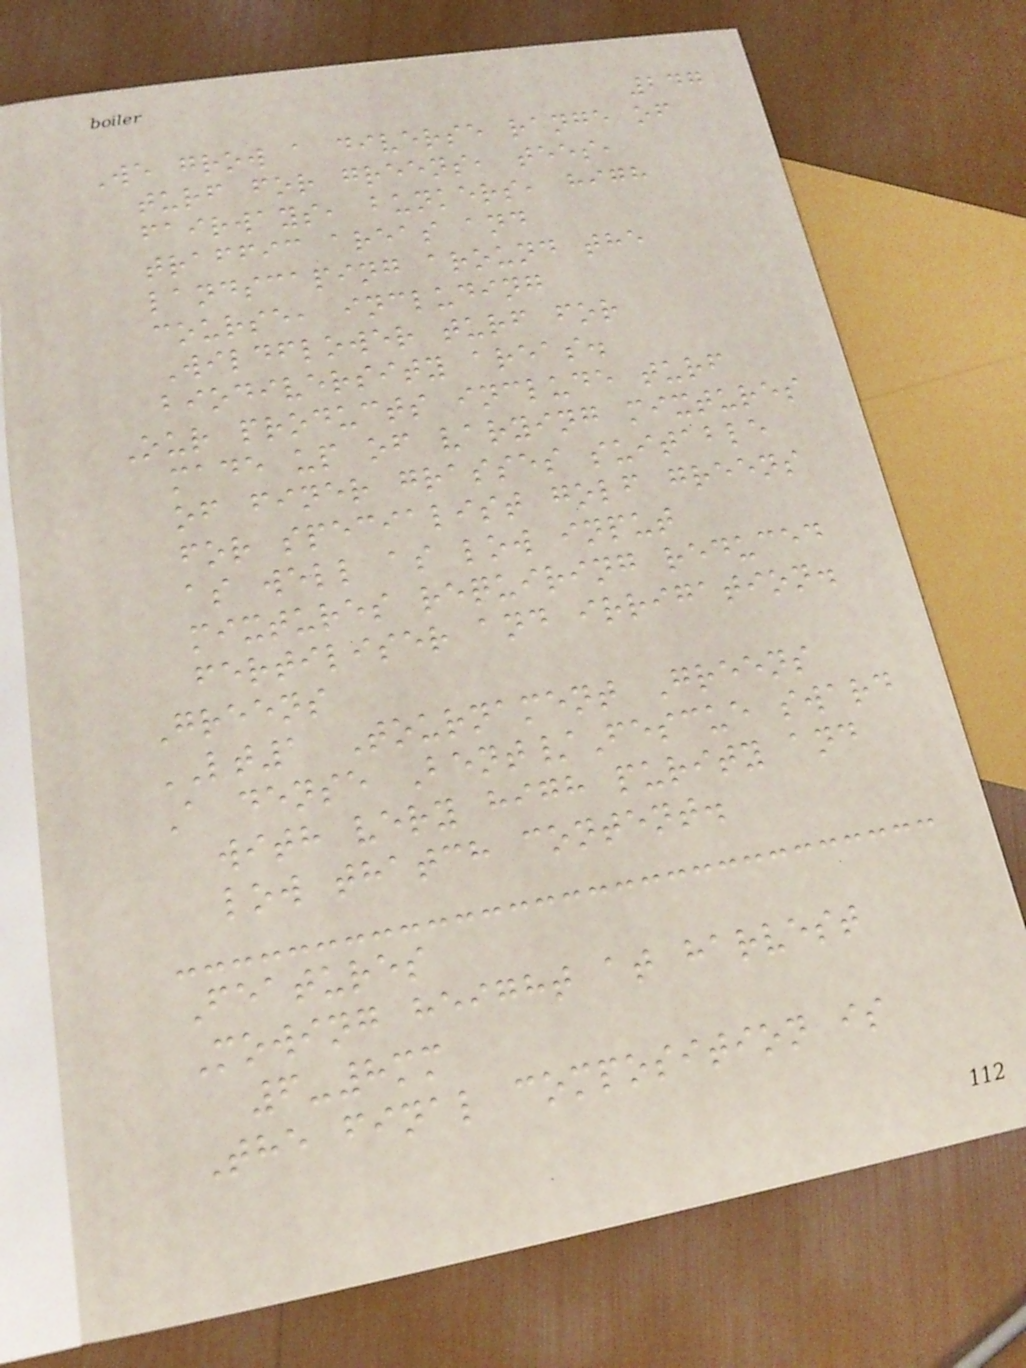247
We grow a diverse range of
turf for greens, tees,
fairways, bunkers, high
traffic areas and
landscaping around the
course, including
Wildflower turf for
biodiversity areas.
Our products include turf
made up of varying mixtures
of finer grasses suitable
for specialist golf greens
as well as low input
mixtures requiring reduced
fertiliser and irrigation.
Greens
LT1 Tournament Greens
A dense Bent/Fescue sward
with very high purity and
low thatch content.
Features
Mowing height at harvest
6-8mm
The final composition is
